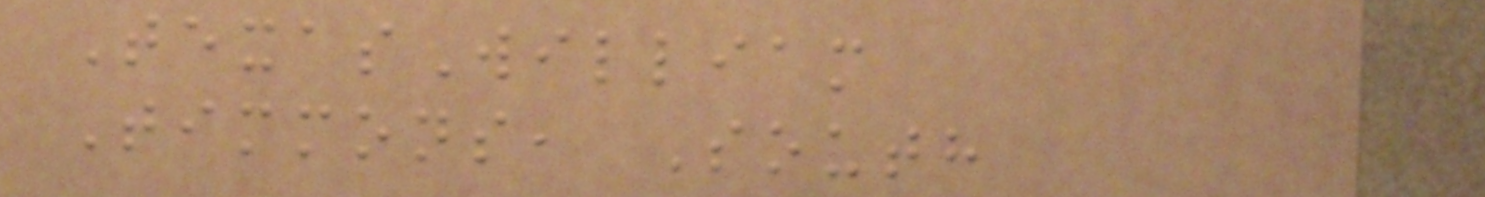TexasWilliam
Timmons, South
